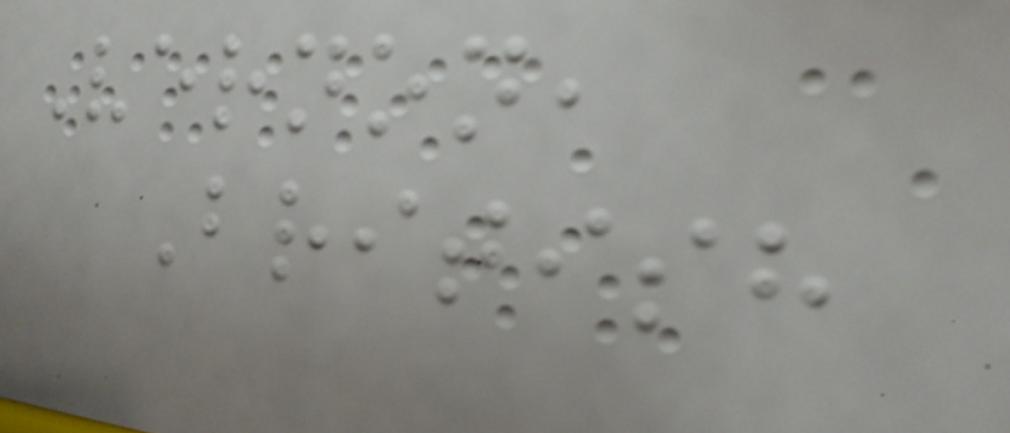Vernon,
British
